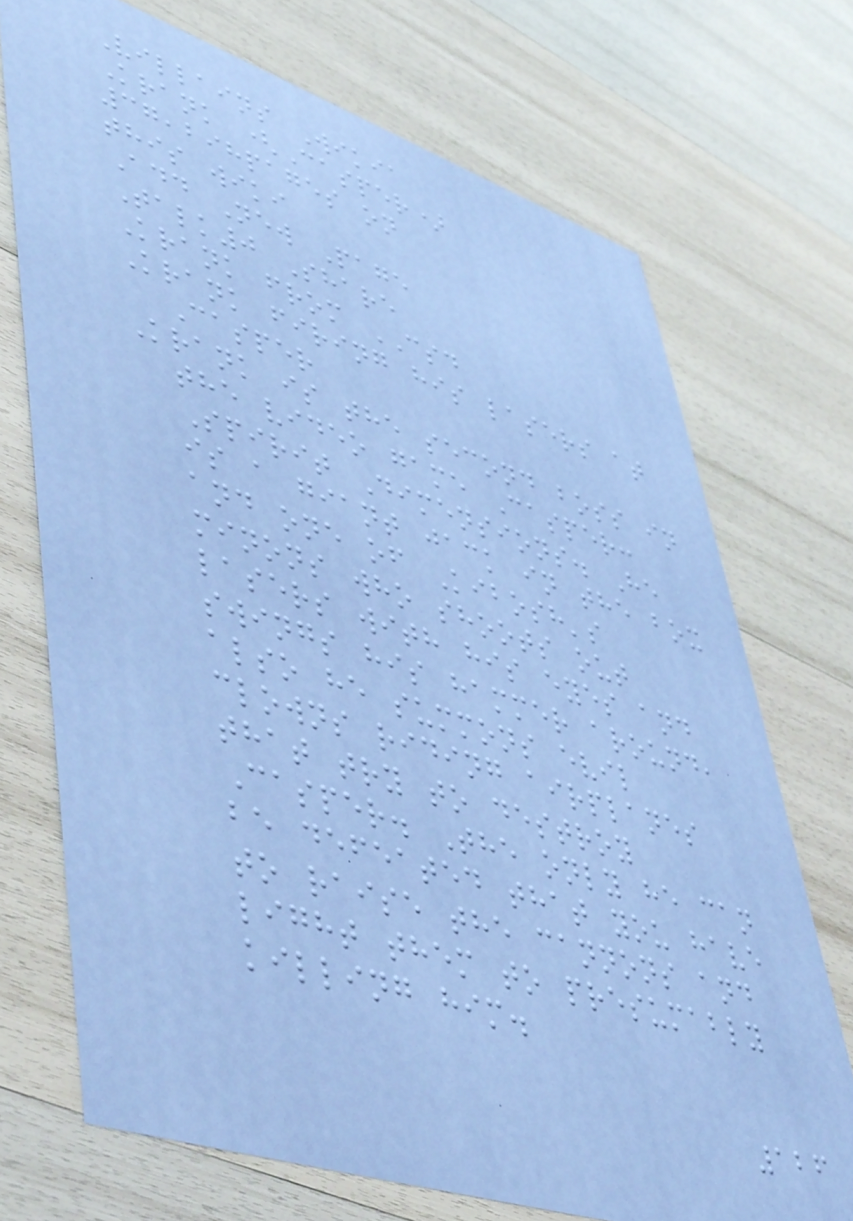Villains Wikia
Krank (Casper)
37,298pages on
this wiki
Add New Page
Talk0 Share
Krank from CSD
Krank firing his lasers at
Casper
Krank is the second boss in
the video game Casper:
Spirit Dimensions. He
is a giant jack in the box
and one of Kibosh's
minons who shoots out
lasers with his eyes and
swings his hammer around,
also he summons evil
clowns riding airplanes
that try to destroy
Casper. The only he can
be defeated that you have
to raise the cannons and
light them to presumably
killing him.
126
